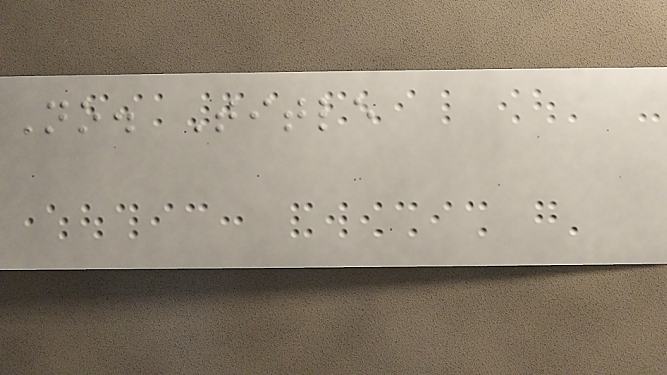No. Title
